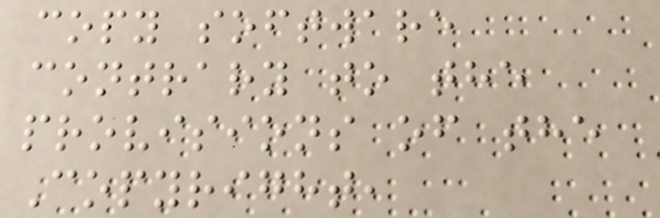copy software
contrary to the
provisions of the
Copyright,
